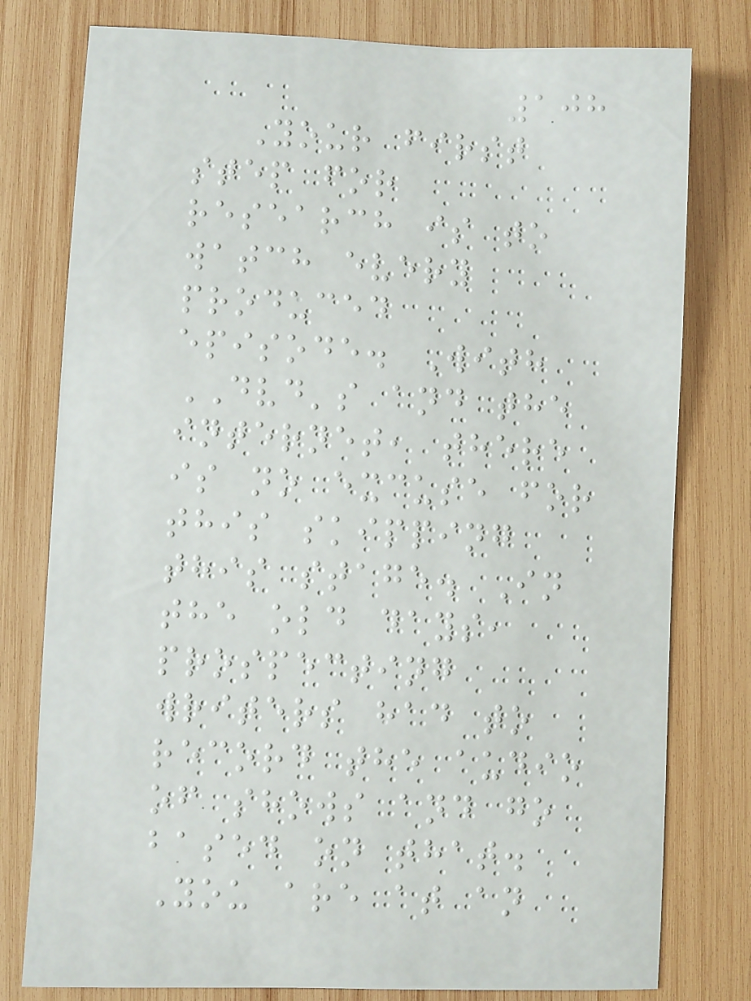108
Your first
step for
research is to
watch every
produced
episode. With
DVD's and the
internet, there
is no excuse for
this skipping
this stage. In
the old days,
prospecting
writers had to
record the audio
of shows and go
based on that.
You are at an
